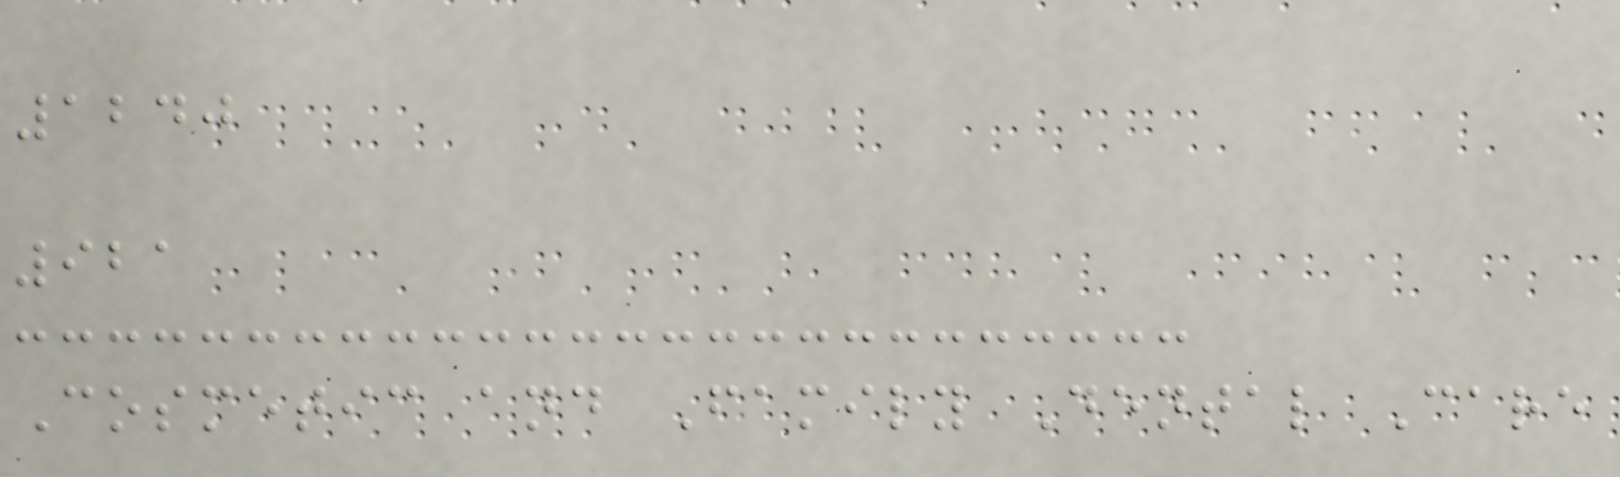1240
921
Cosmetic and Family Dental Care
